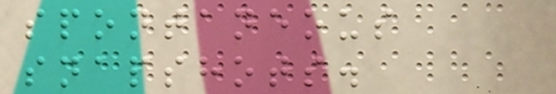spontaneous
snapshots.
